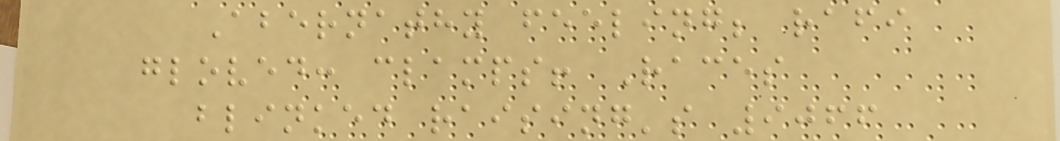Abernathy feeling; rafi
gloved: clamps! Races
blinked raising's 9066
